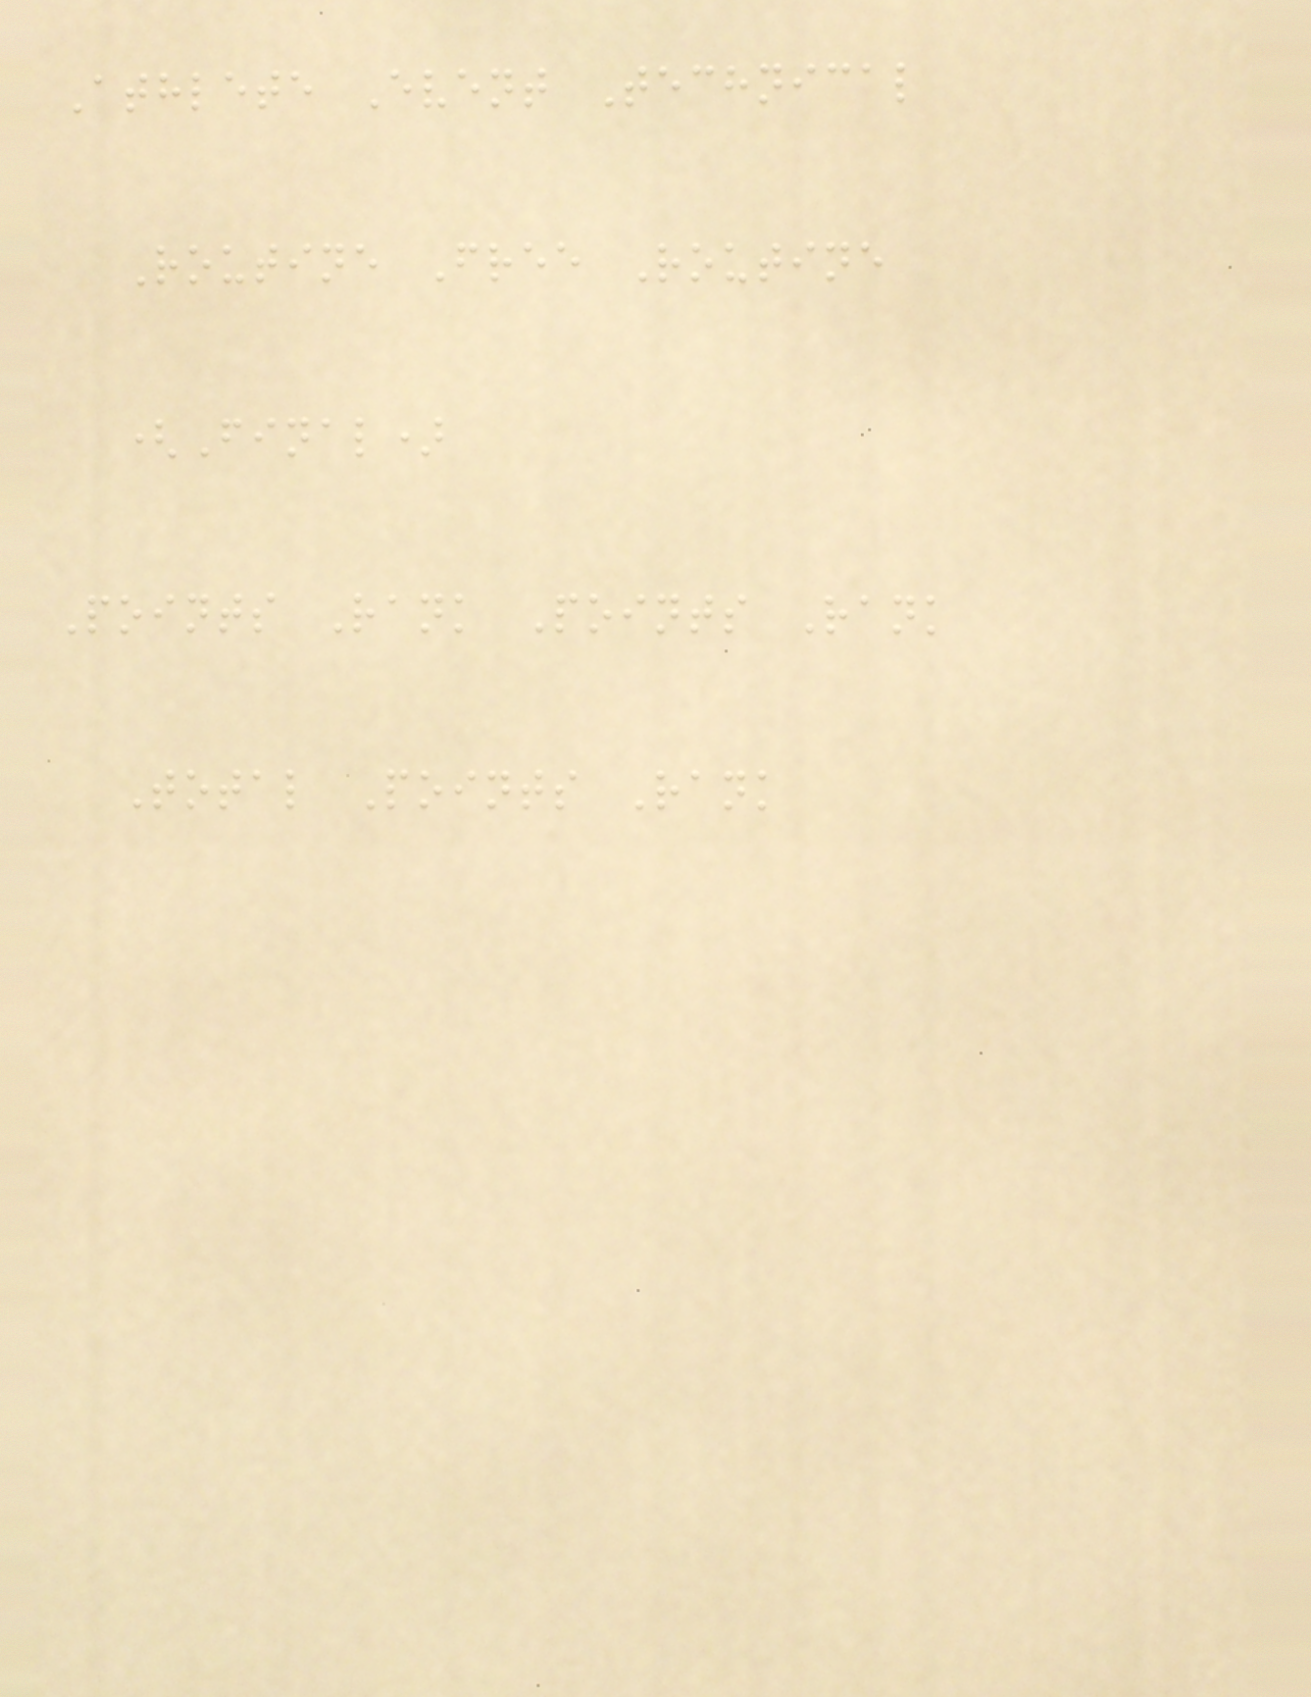Athlete Event Technical
Routine Free Routine
(Final)
Points Rank Points Rank
Total Points Rank
